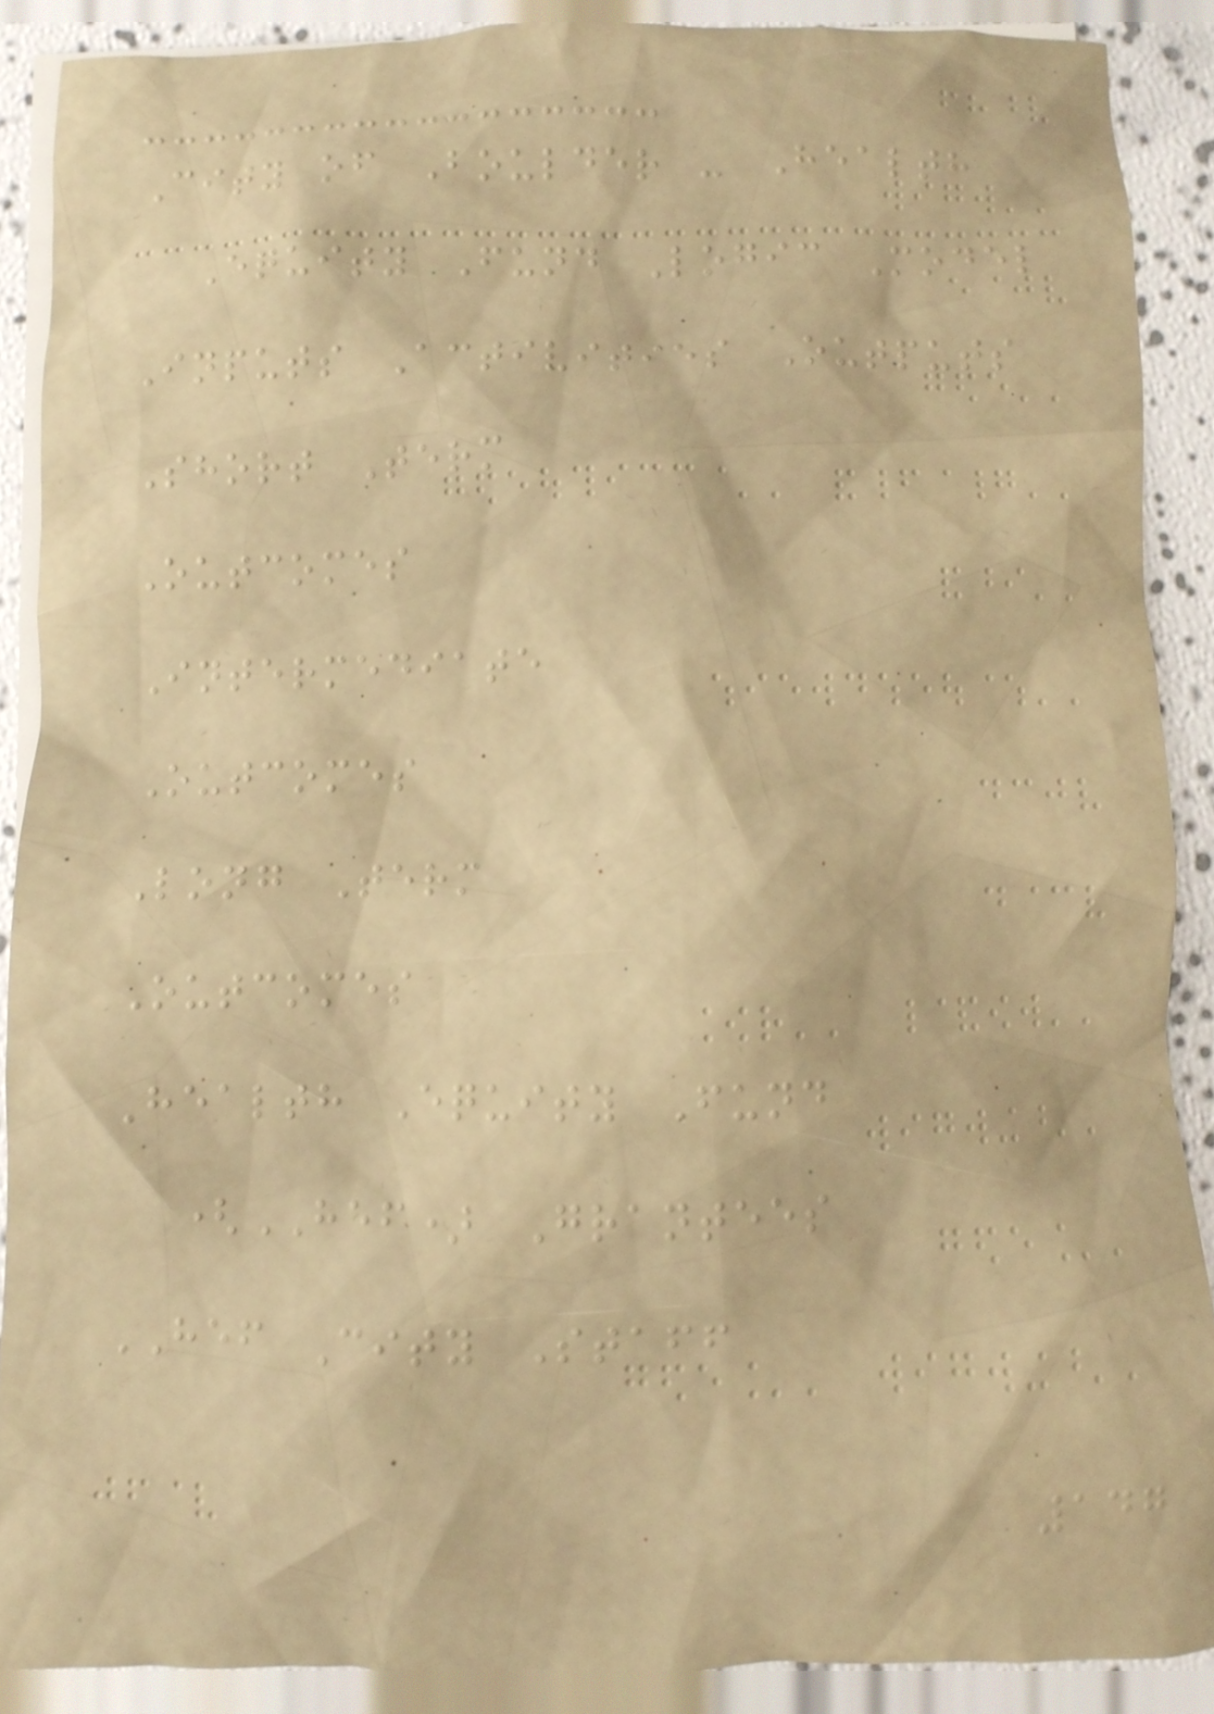City of Boulder - Health
Equity Fund Logic Model
Inputs Activities Outputs
Short Term
Outcomes
Intermediate
Outcomes
Long Term
Outcomes
Health Equity Fund
(HEF) Grantees
HEF City Staff
147
